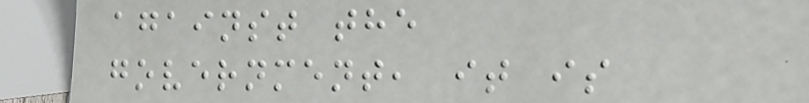against the
government, it is
